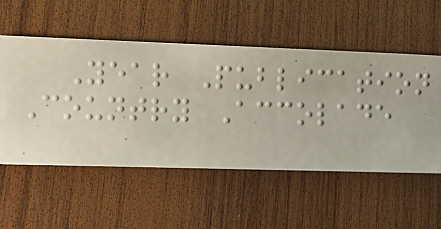Year Publication
Country Accolade
